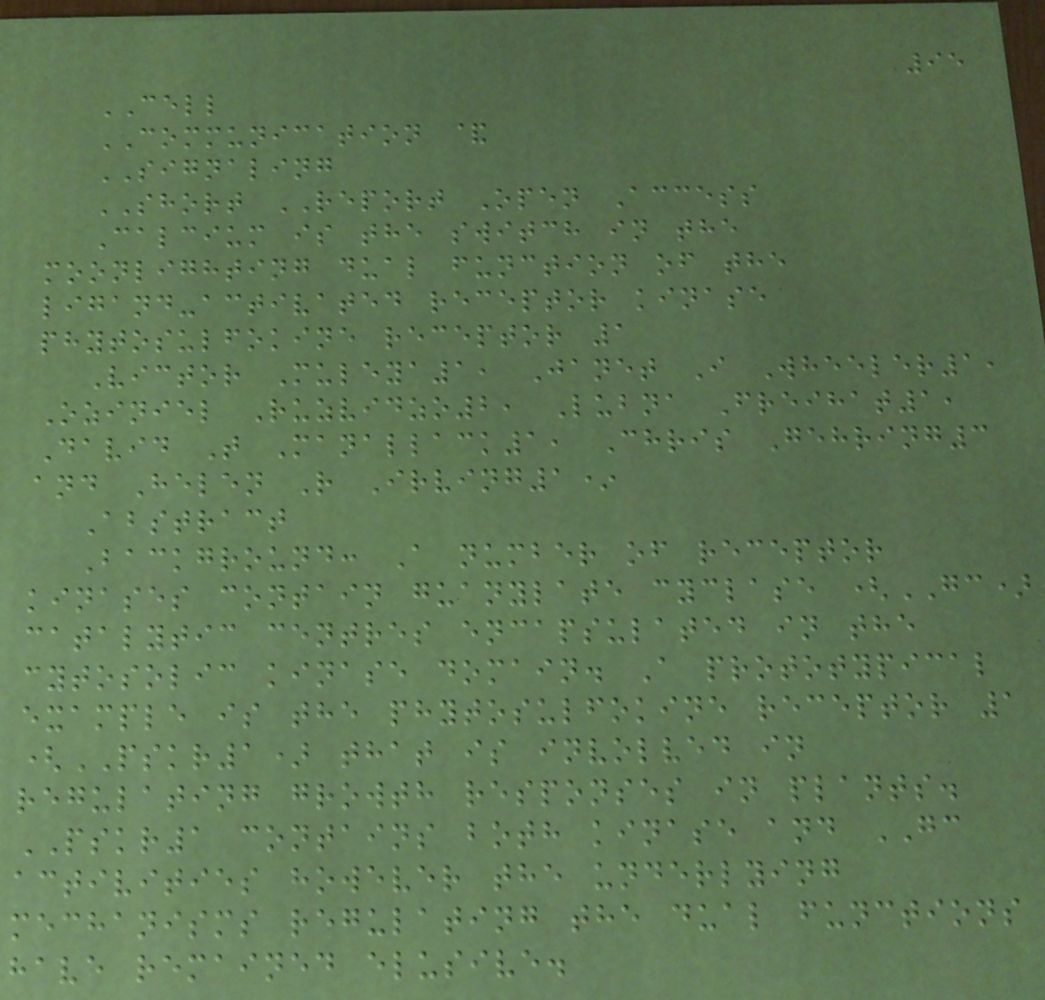95
CELL
COMMUNICATION &
SIGNALING
SHORT REPORT Open Access
Calcium is the switch in the
moonlighting dual function of the
ligand-activated receptor kinase
phytosulfokine receptor 1
Victor Muleya1, Janet I Wheeler1,
Oziniel Ruzvidzo2, Lubna Freihat1,
David T Manallack1, Chris Gehring3
and Helen R Irving1*
Abstract
Background: A number of receptor
kinases contain guanylate cyclase (GC)
catalytic centres encapsulated in the
cytosolic kinase domain. A prototypical
example is the phytosulfokine receptor 1
(PSKR1) that is involved in
regulating growth responses in plants.
PSKR1 contains both kinase and GC
activities however the underlying
mechanisms regulating the dual functions
have remained elusive.
